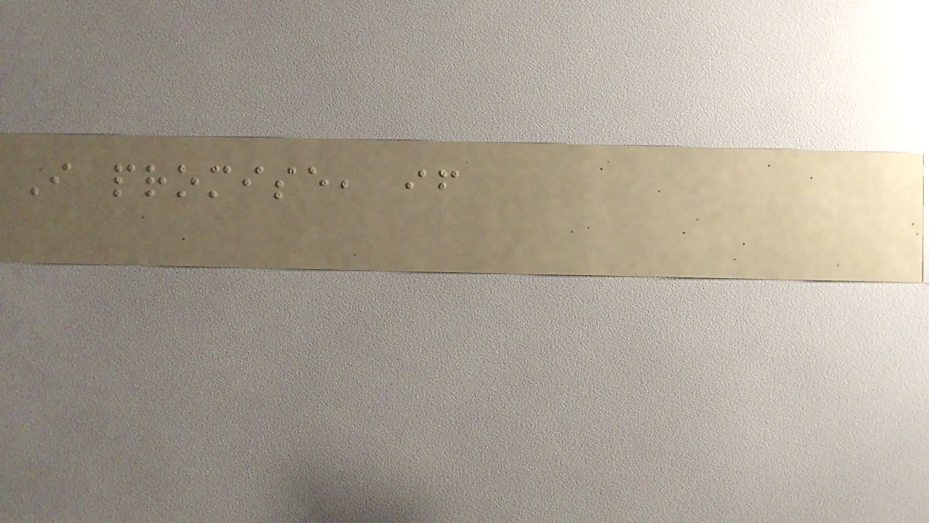I promise, if
